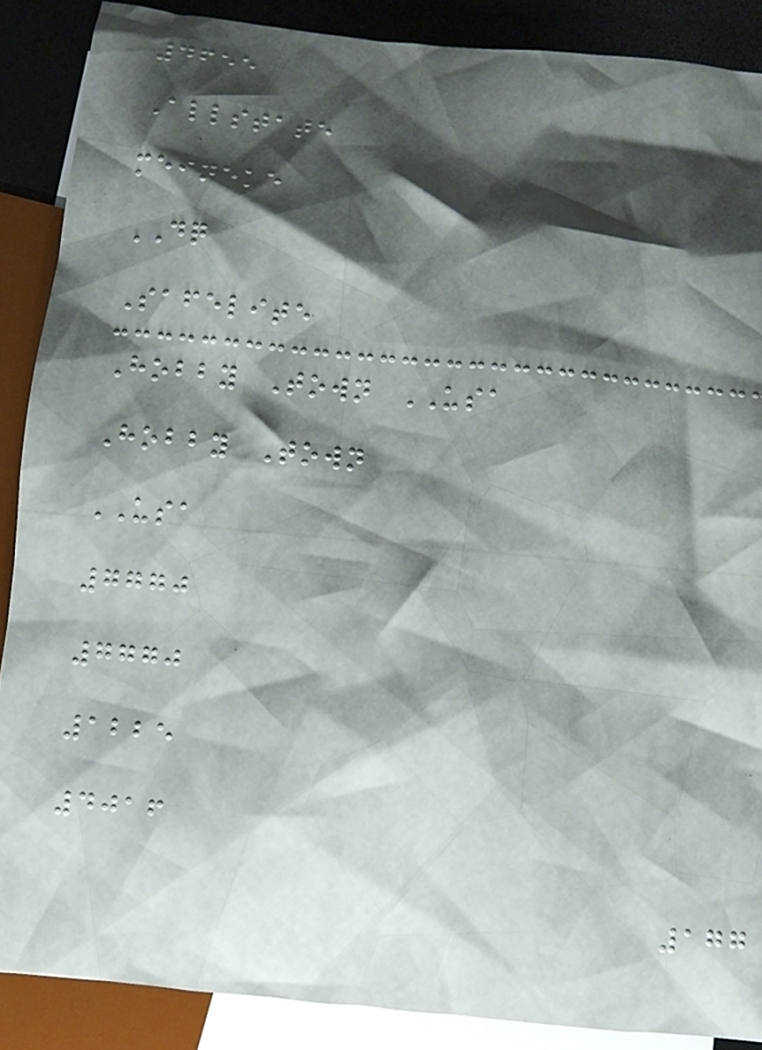4655
Allstate
meineke
DQ
Safelite
Hobby Town USA
Hobby Town
USA
7770
7770
1225
4016
177
